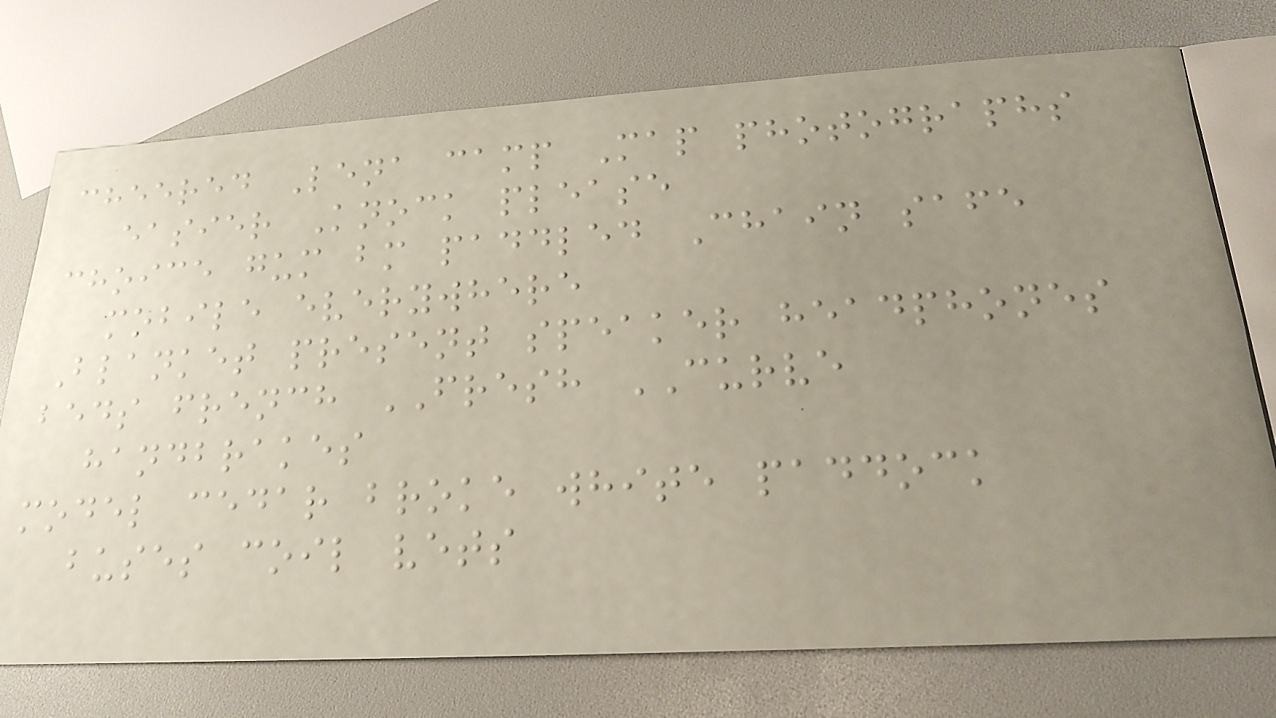cheered Lena camp Map photographs
easier Knock please
choice gum bm paddled Chain safe
mobile everywhere
Blanket present speaker headphones
beds french FRESH CURVE
handbrakes
model cedar broke white paddock
buses coil vets
